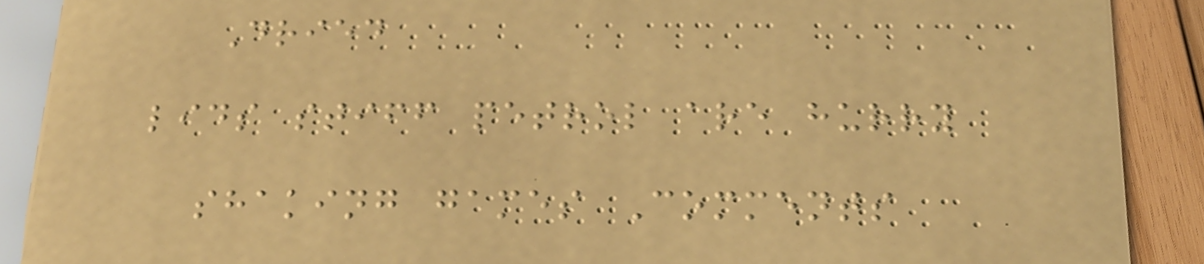Dried
lids stiff petrol are hurry
shaking games Comments
